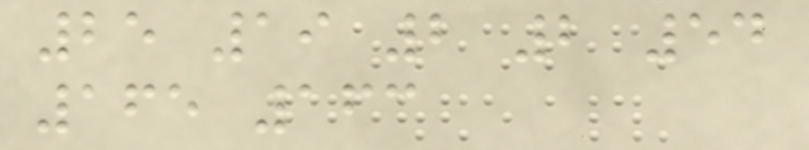25 19 2 2 54
165 163
